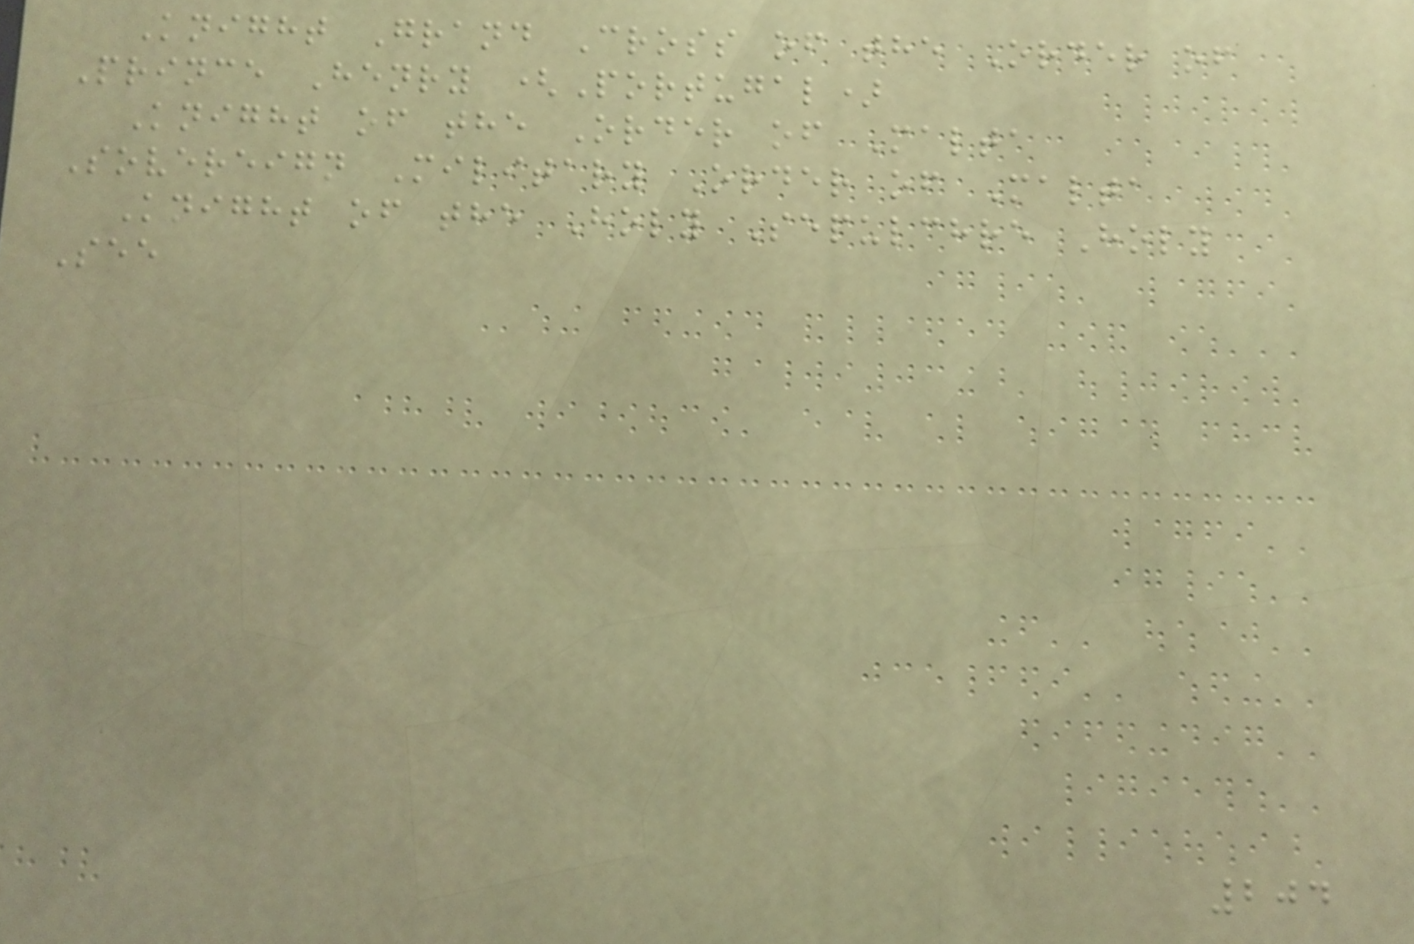Knight Grand Cross of the Order of
Prince Henry (Portugal)
Knight of the Order of Malta
Sovereign Military Order of Malta
Knight of the Holy Sepulchre Holy
See
204
